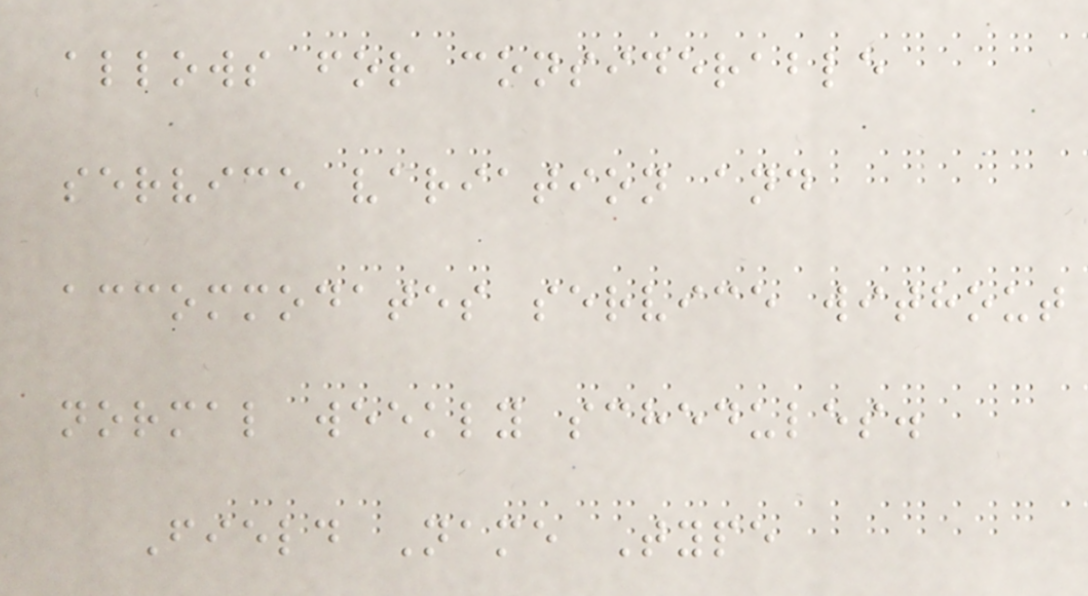allows for considerable
service variation and
accommodates service without
normal weekly schedules.
Field Name Type
